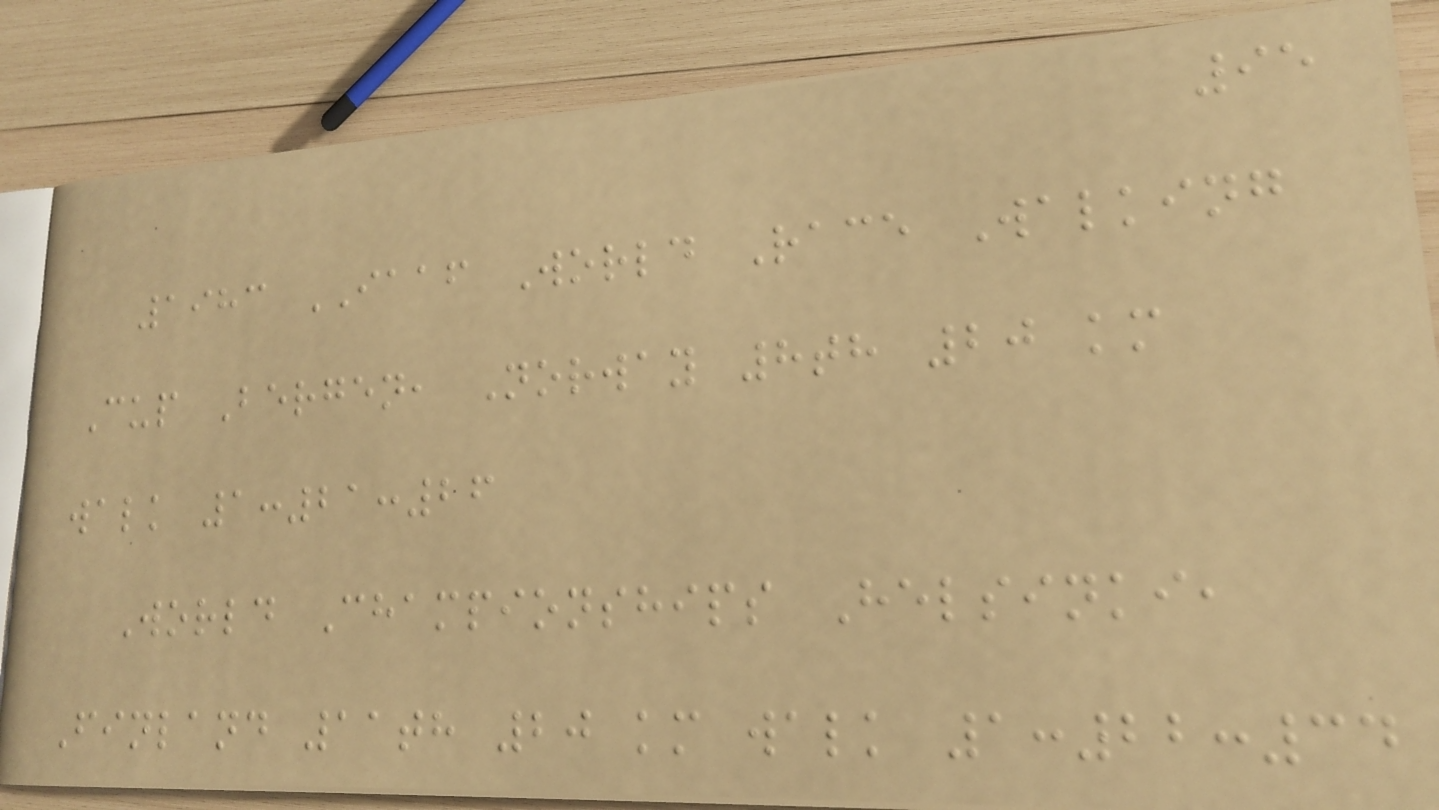95
1983 IAAF World Race Walking
Cup Bergen, Norway 8th 20 km
walk 1:21:26
World Championships Helsinki,
Finland 11th 20 km walk 1:22:34
